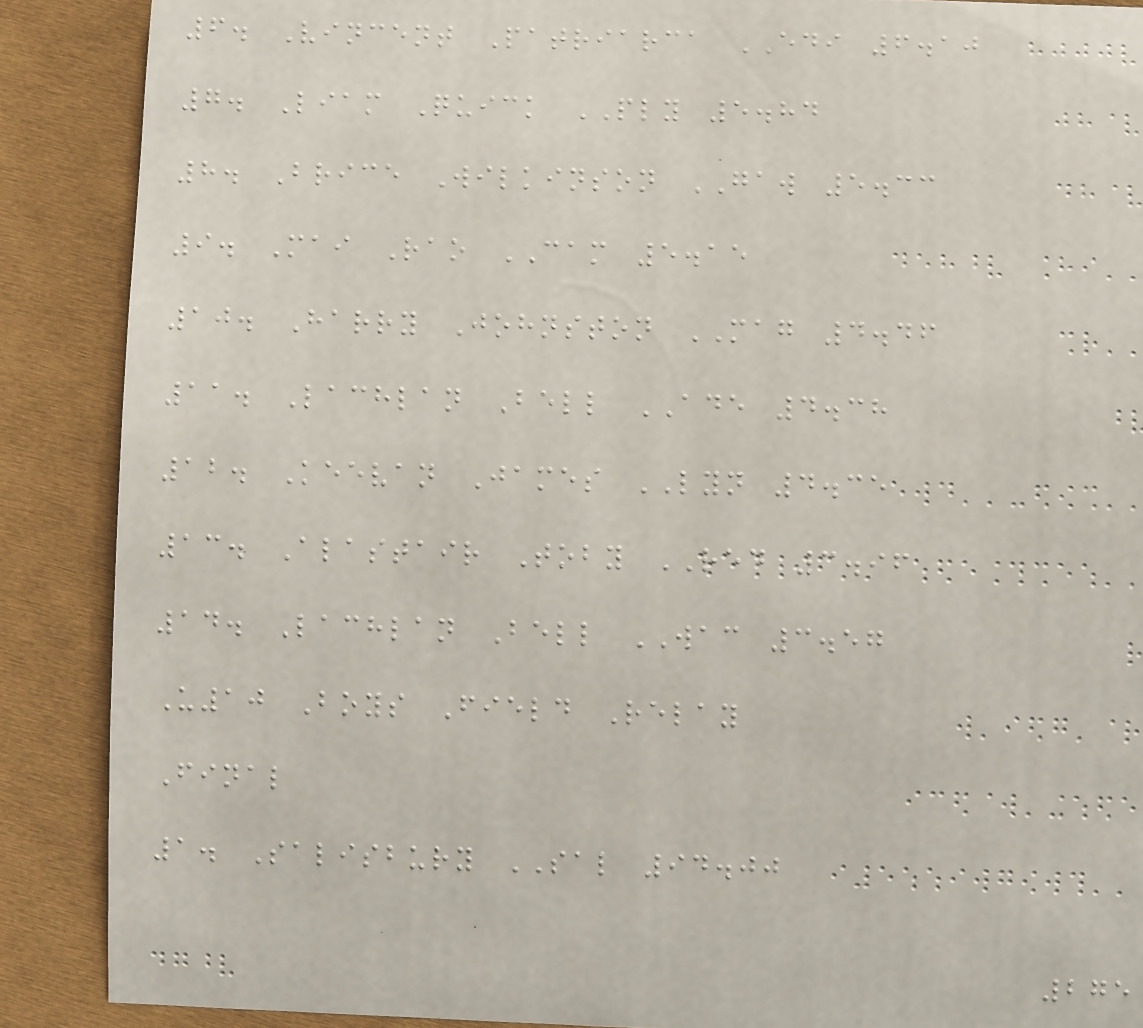6. Vincent Patriarca EDI 6.10
7. Liam Quick PLY 5.84
8. Brice Wilkinson GAW 5.33
9. Mai Rao CAM 5.15
10. Harry Johnston MAG 4.46
11. Lachlan Bell ADE 4.38
12. Keevan James LYN 4.35
13. Alastair Toby RED 3.96
14. Lachlan Bell WAC 3.57
U10 Boys Field Relay
Final
1. Salisbury SAL 94.00
275
